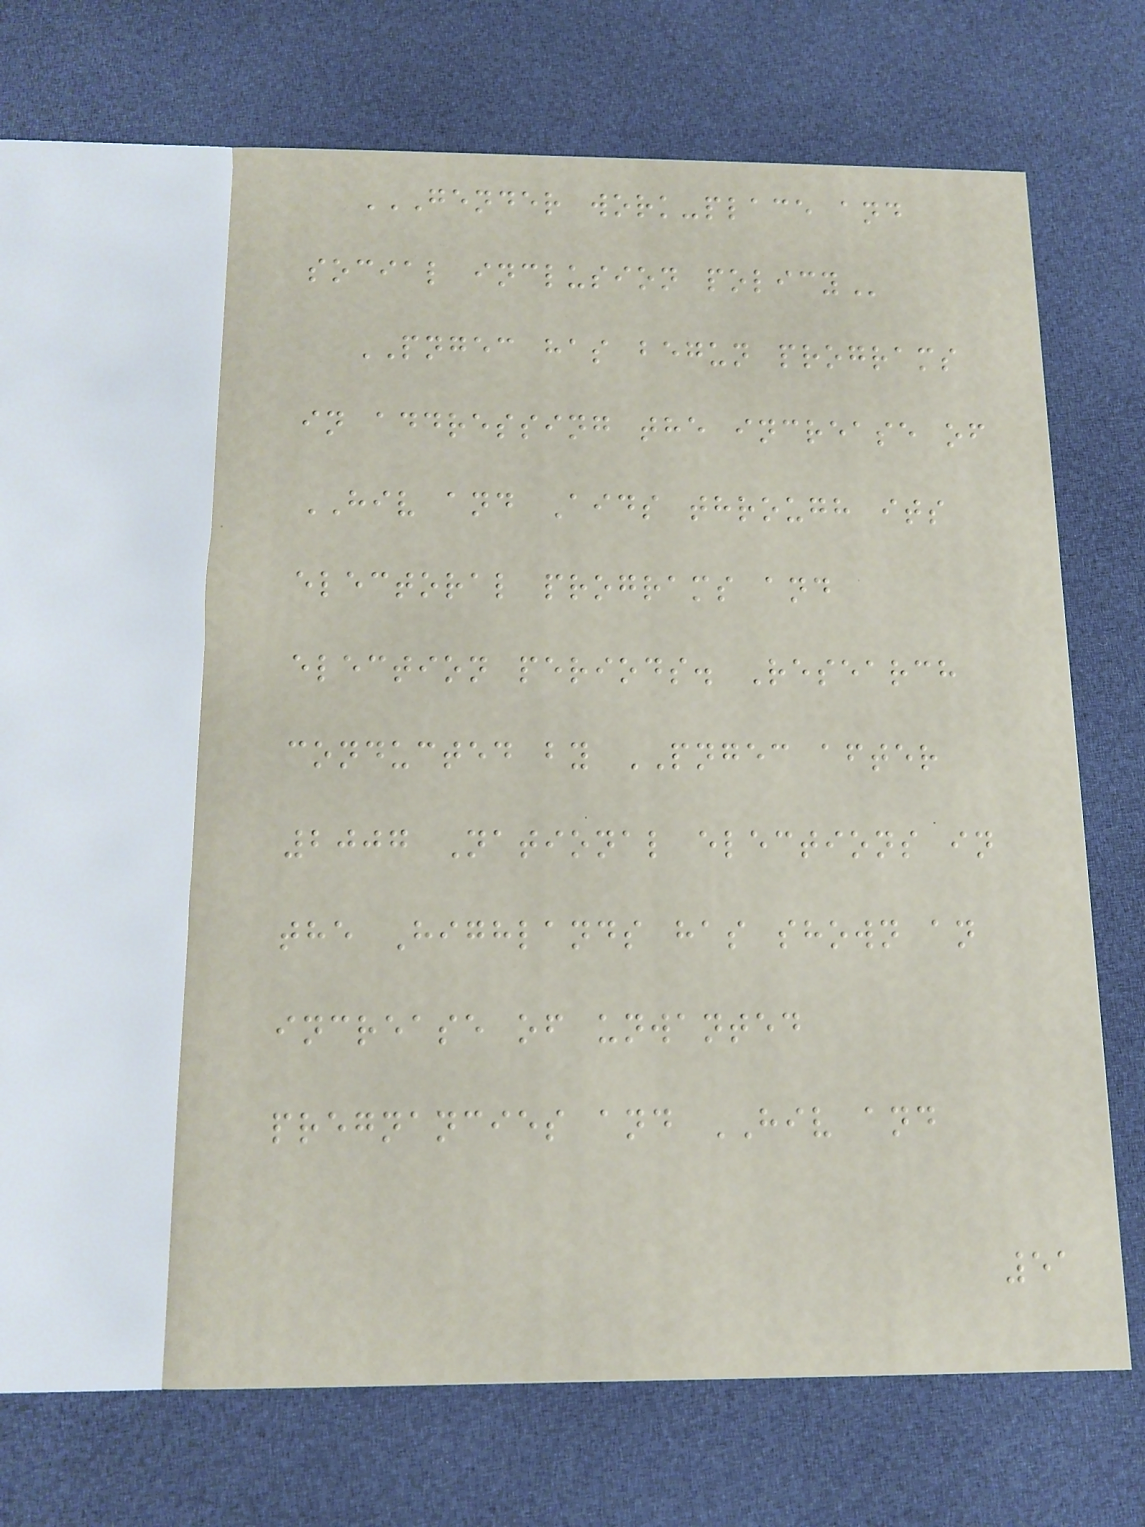GENDER WORK-PLACE AND
SOCIAL INCLUSION POLICY
PNGEC has begun programs
in addressing the increase of
HIV and Aids through its
electoral programs and
election periods. Research
conducted by PNGEC after
2007 National elections in
the Highlands has shown an
increase of unwanted
pregnancies and HIV and
51
